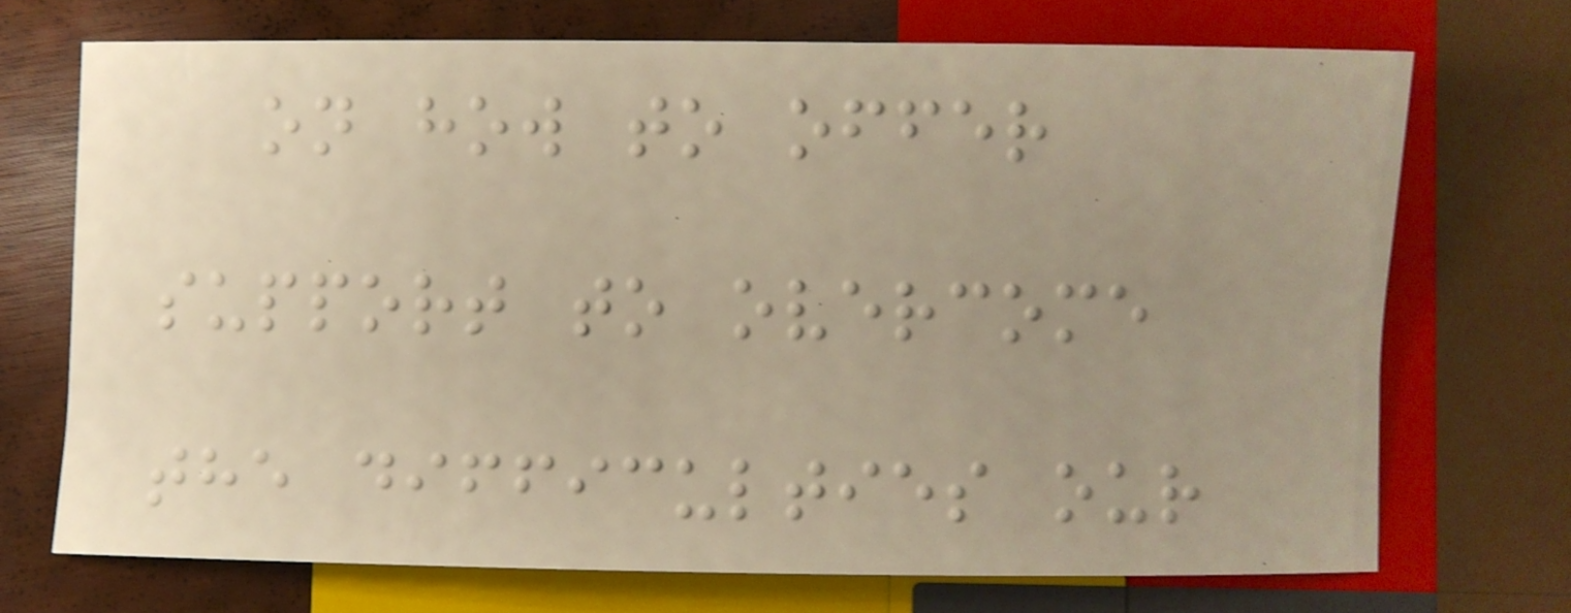on how to offer
support to overcome
the difficulties our
